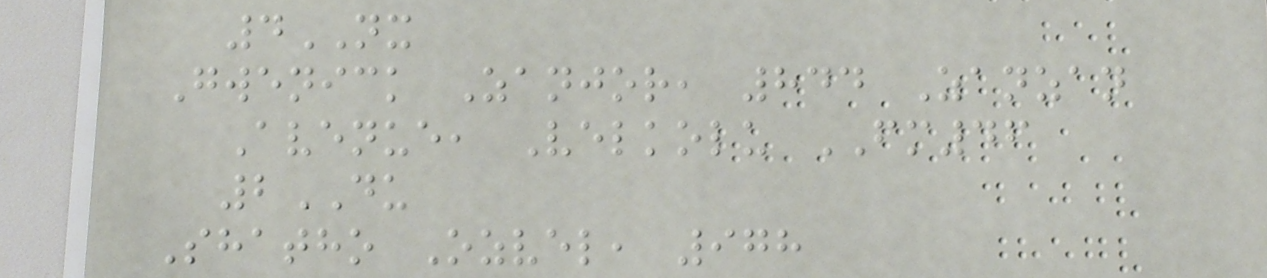4NX
Gwenick Zanjor, 844 Zanzan
Avenue, Velkolu FM46
2DU
Shatho Ozvel, 978
